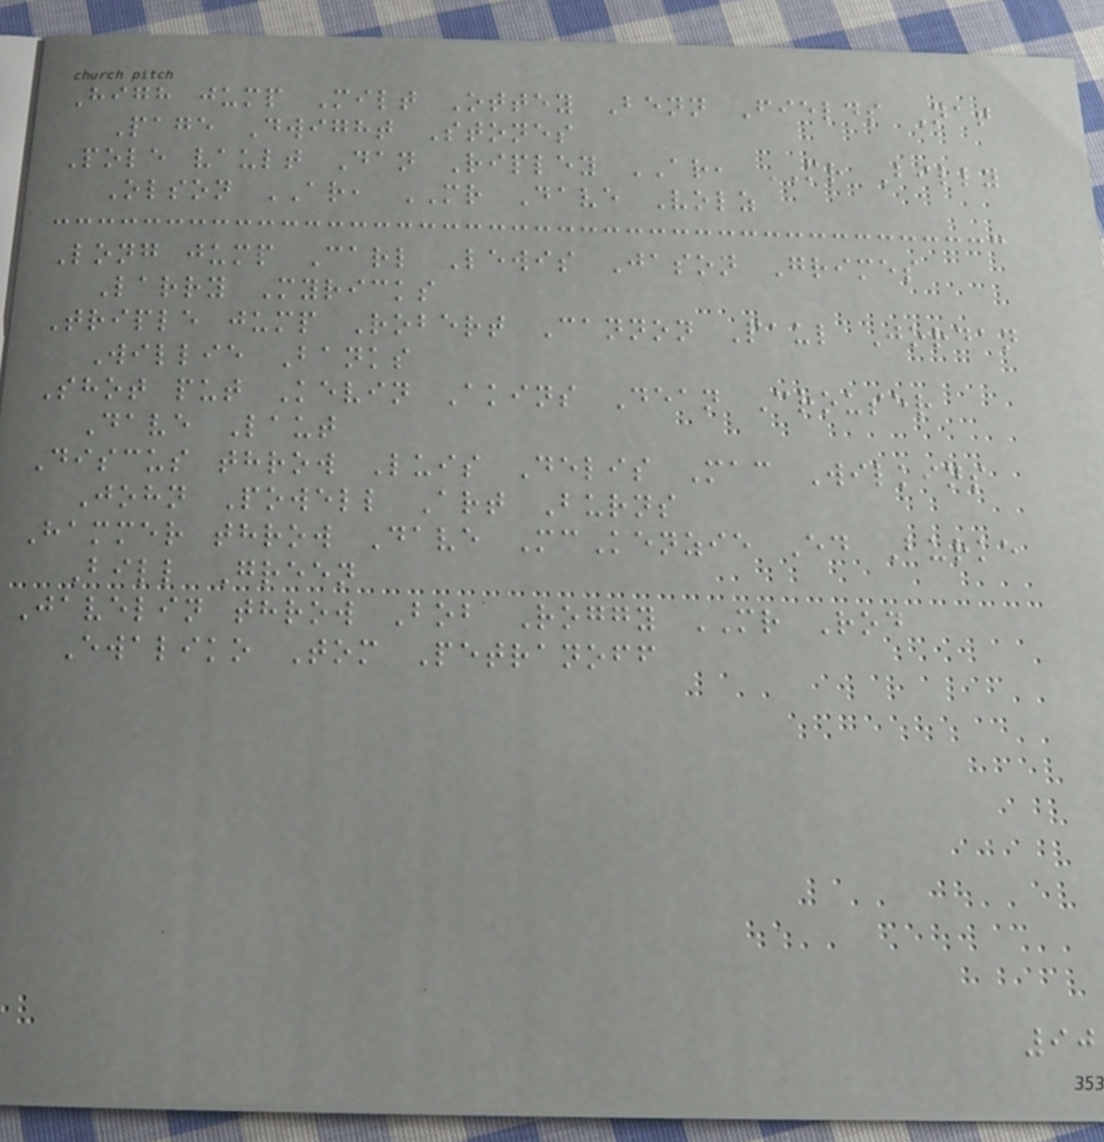High jump Milt Ottey Benn Fields Nat
Page Dwight Stones
Pole vault Dan Ripley AR, MR Billy
Olson AR, MR Dave Volz
Long jump Carl Lewis Jason Grimes
Larry Myricks
Triple jump Robert Cannon Paul Jordan
Willie Banks
Shot put Kevin Akins Dean Crouser
Dave Laut
Discus throw Luis Delis Mac Wilkins
John Powell Art Burns
Hammer throw Dave McKenzie Ed Burke
Bill Green
Javelin throw Bob Roggy MR Rod
Ewaliko Tom Petranoff
90
